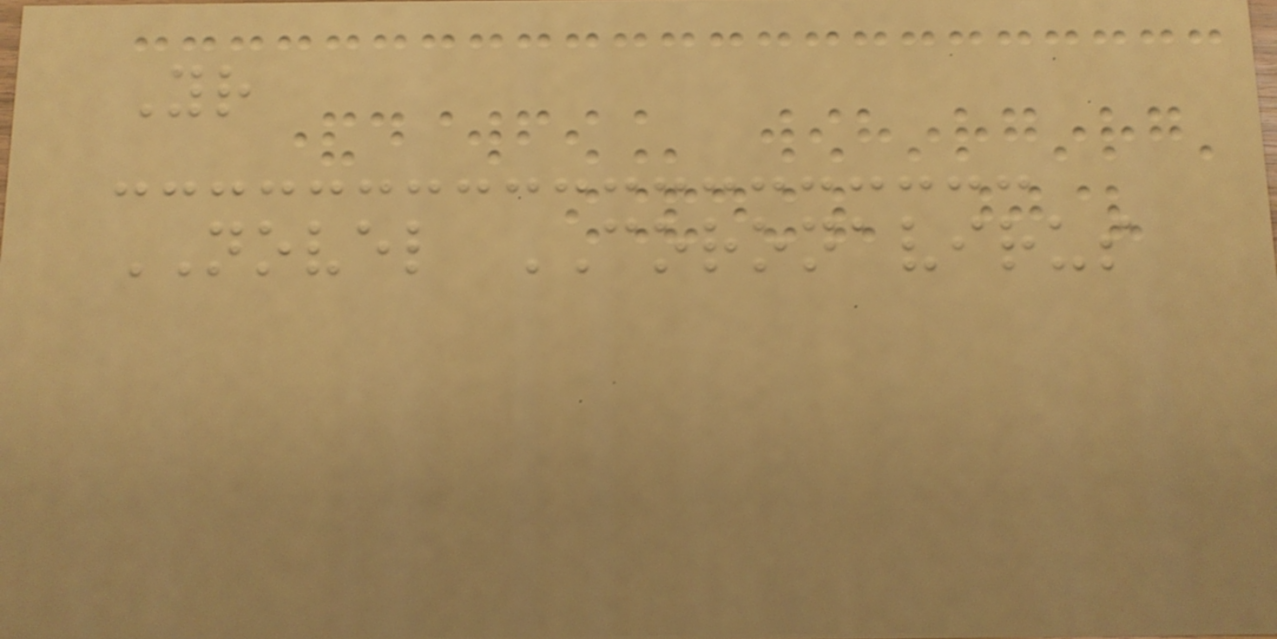Your
NOVEL CORONAVIRUS
